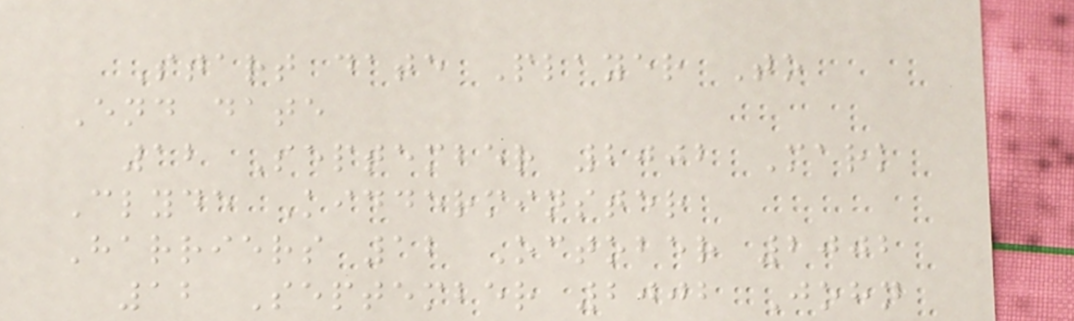Start date Player To
End date
12 September 2002 Mark
Clyde Kidderminster
Harriers 12 October 2002
12 September 2002 John
